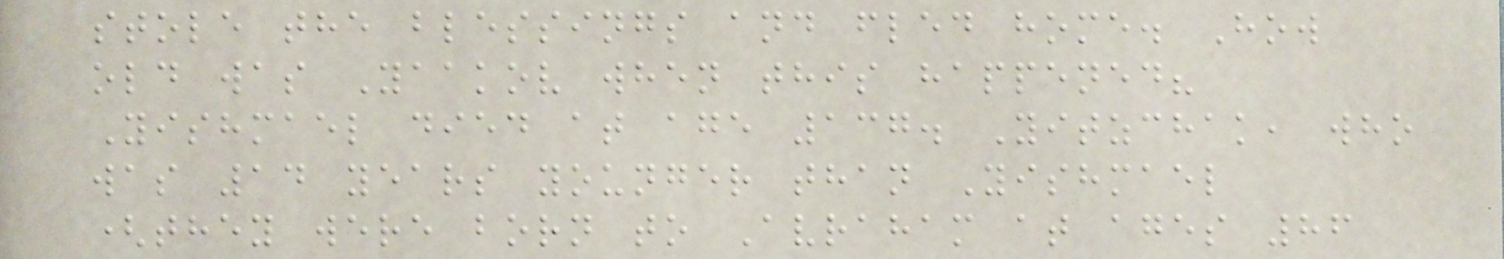stole the blessings and fled home. How
old was Yaakov when this happened?
Yishmael died at age 137. Yitzchak, who
was 14 years younger than Yishmael
(they were born to Avraham at ages 86
